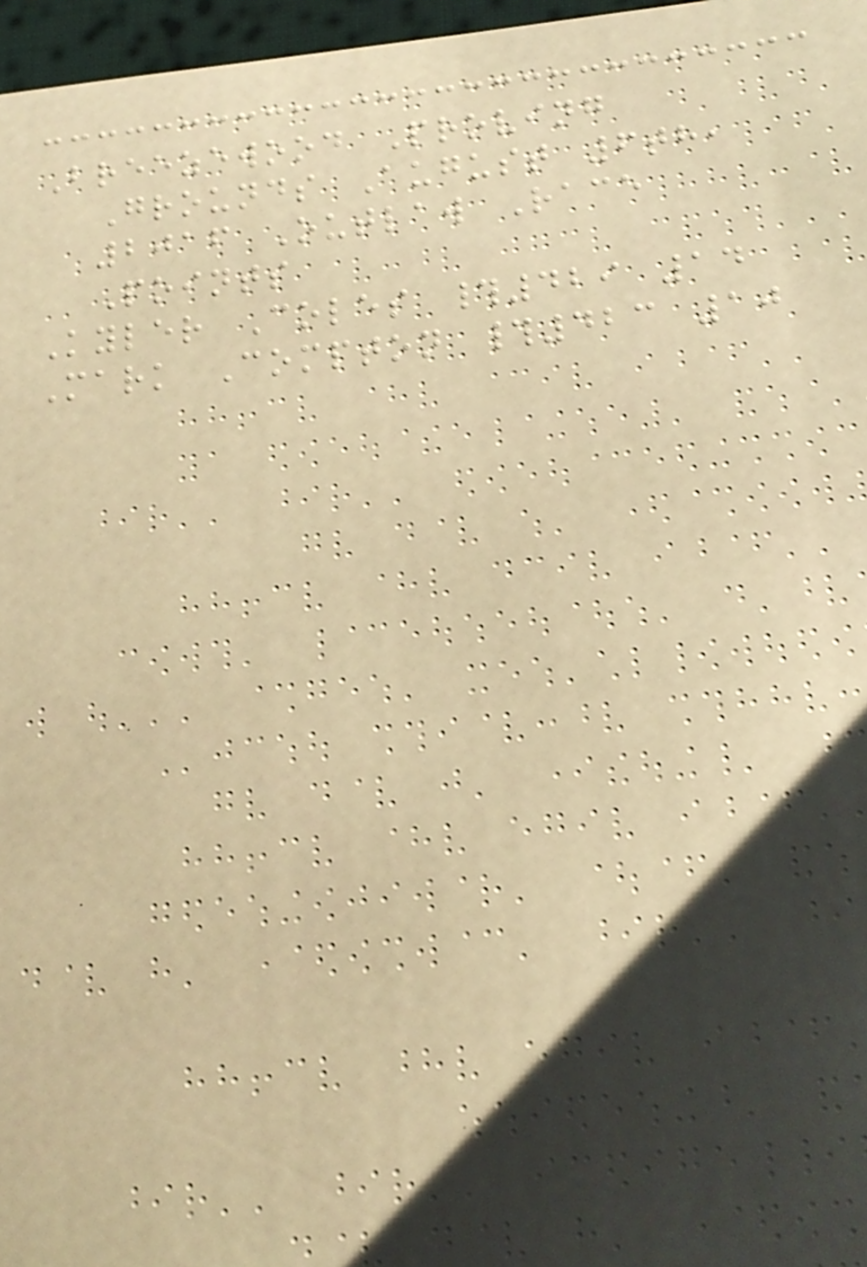Breezewood Proving
Grounds August 6th,
2016 Outlaw Race
Points
Kyler Coles #429 14
Mark Compton #423 10
